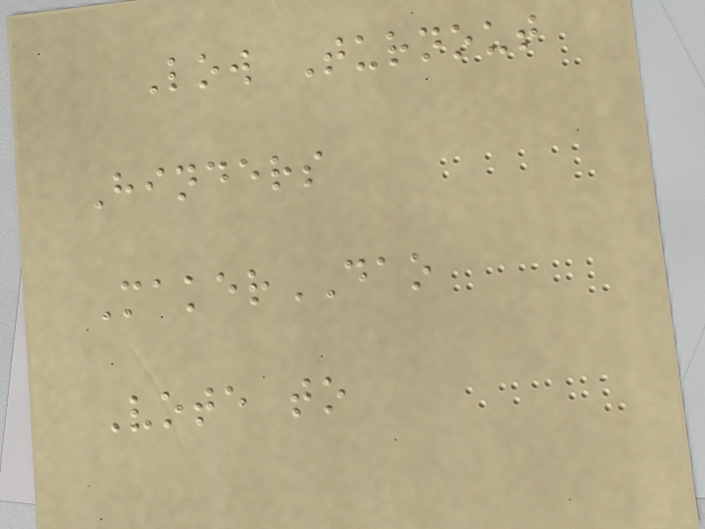Low Turnout
Hinders
MakerDAO
Vote to
